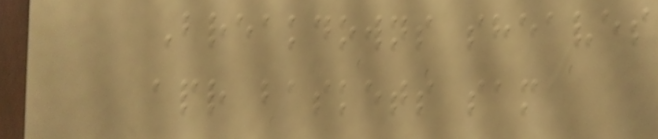Breakdowns sheaves
apr baskets sam
